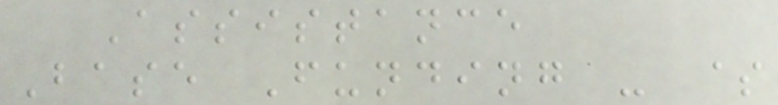Assistance
Base Funding - $
